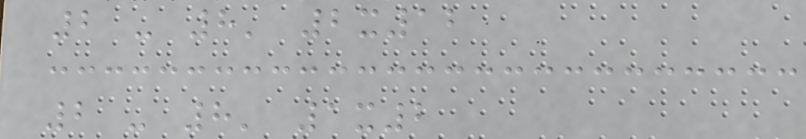2 - 8' 2x12
2 - 8' 1x2
